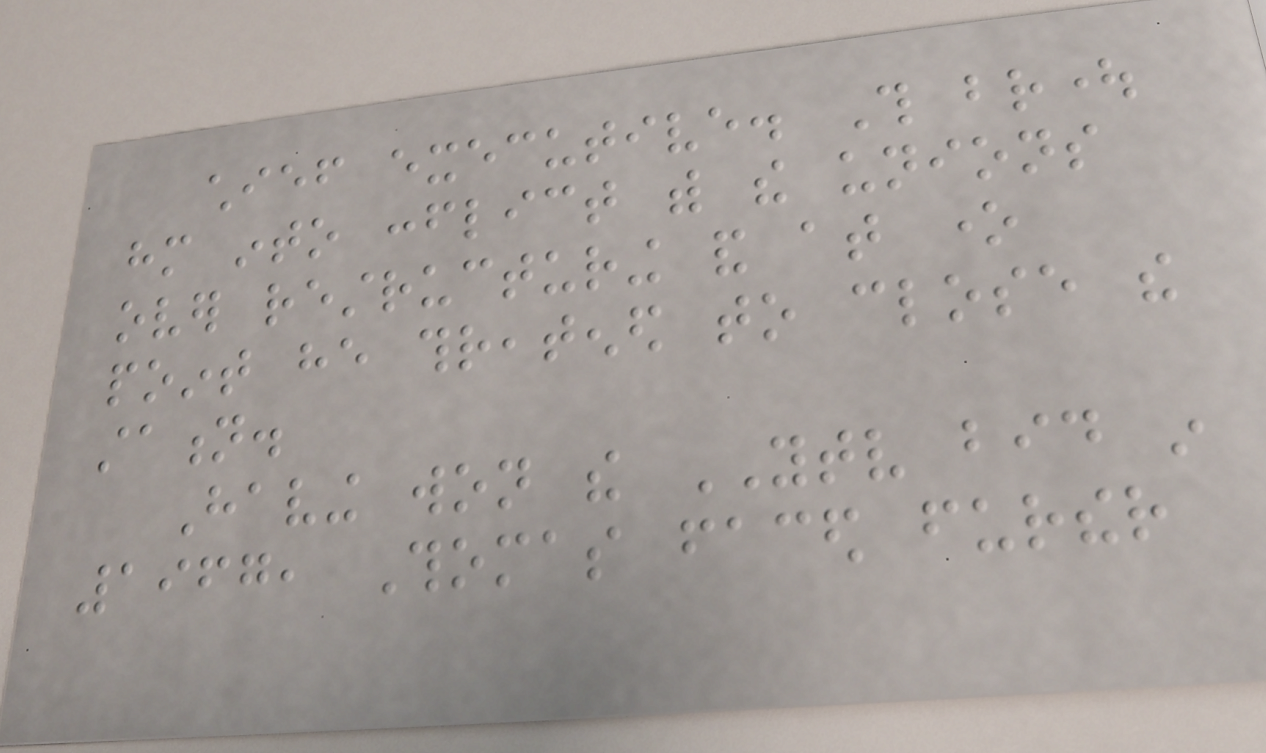chief executive. This brought
him into conflict with the unions
over restructuring and at one
point he threatened to close the
station.
Having won the YTV bid in
1967, Thomas faced further
